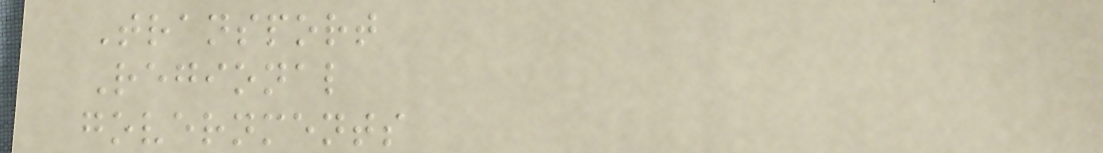Transport
Regional
governments
